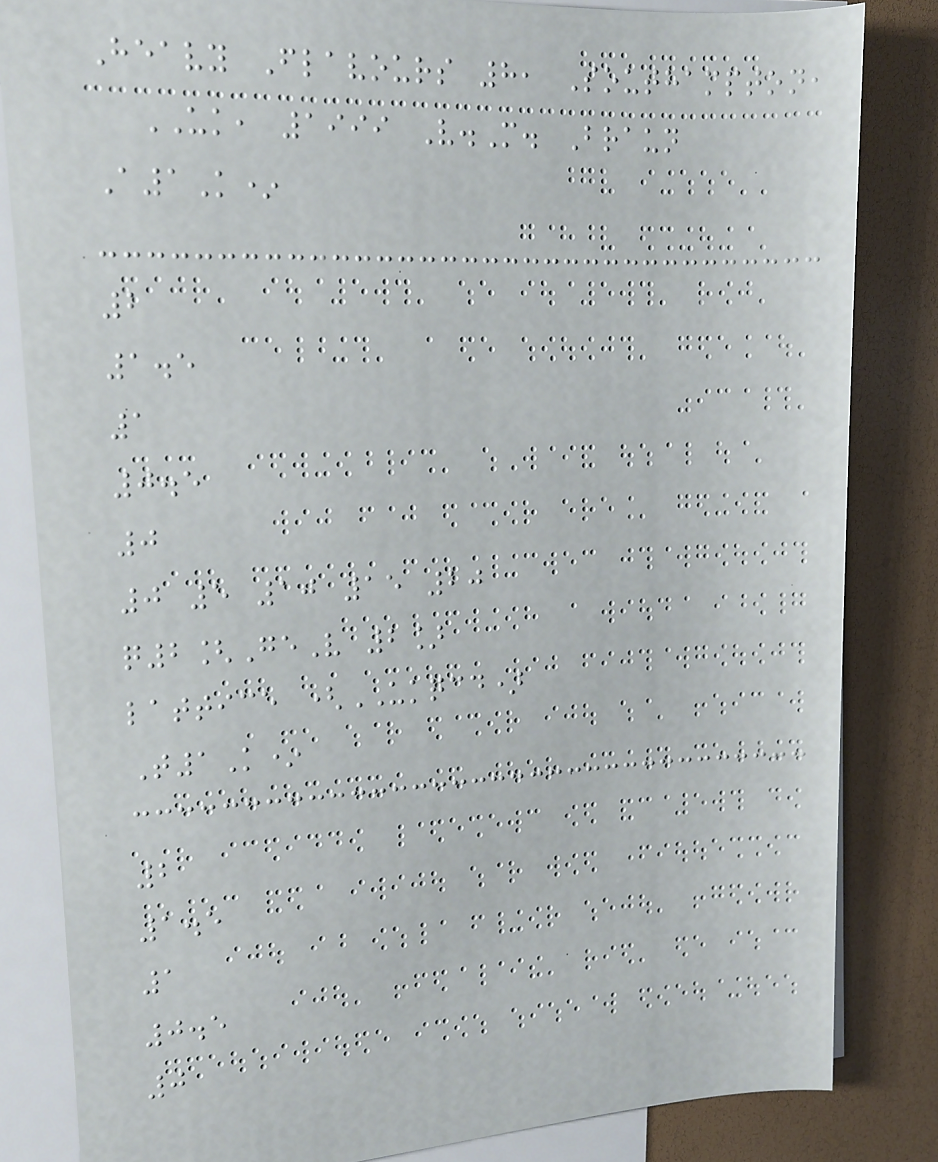Heavy Flavours 8, Southampton,
UK, 1999 V.M. Braun
A1K*
2
1.5
1
0.5
0
0 5 10 15 20
q2[GeV 2]
lattice (UKQCD)
T1K*
2
1.5
1
0.5
0
